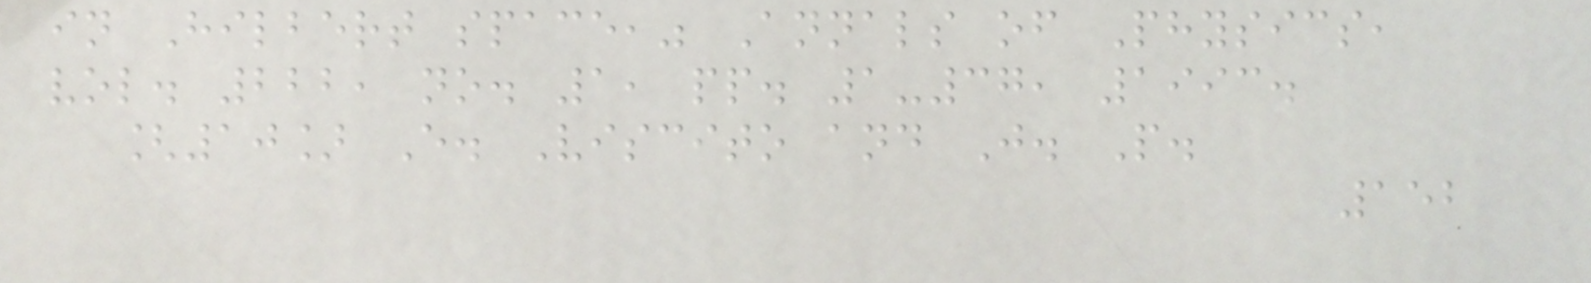in Hilbert space," Annals of Physics,
vol. 222, no. 1, pp. 1-37, 1993.
[10] E. Viscito and J. P.
152
